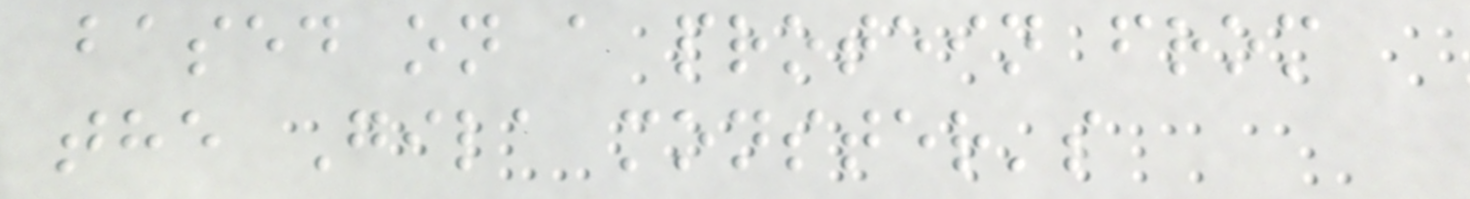based on a protein from
the Gila monster's
